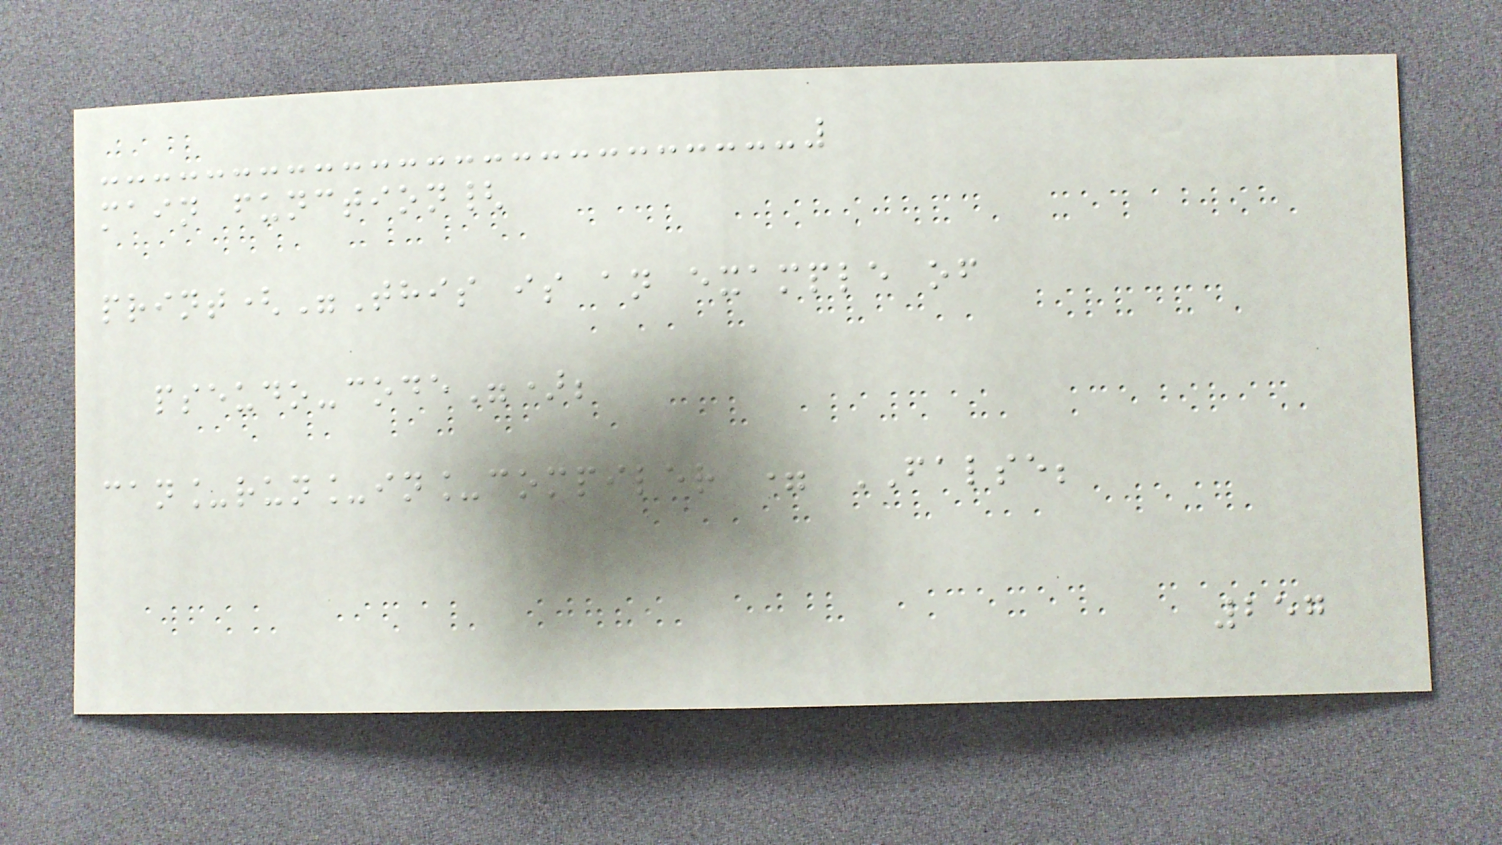main function{
print("This is an example of
pseudo-code");
can_run_in_compiler = FALSE;
257
